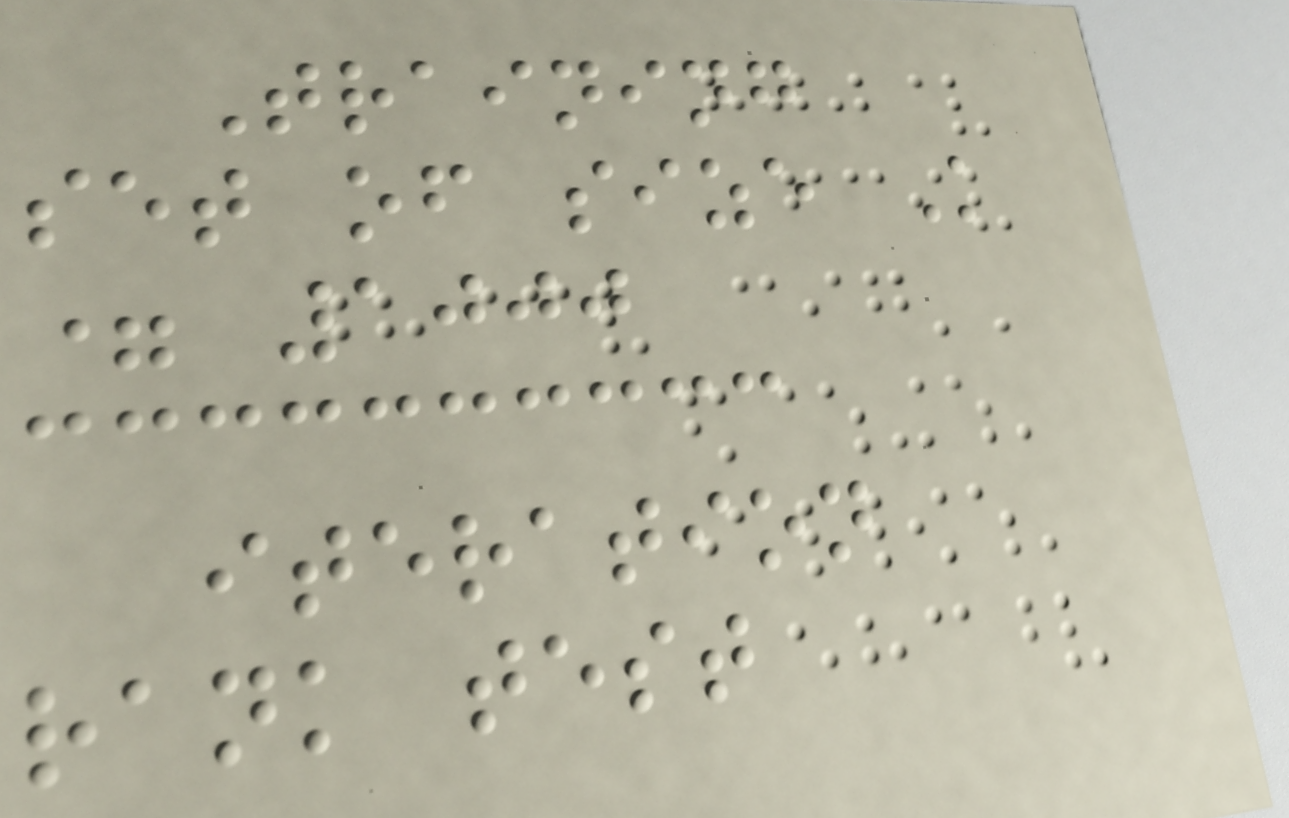Training
set of size K
= 1000
iteration
rank test
